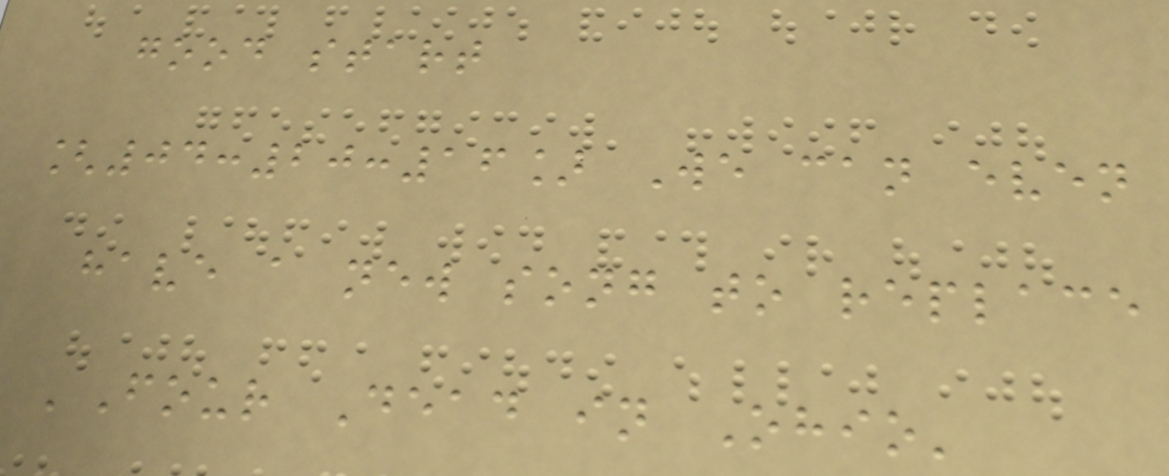good start
[04:20:16] We can even
have a new song to replace
'Four Dead in Ohio'
